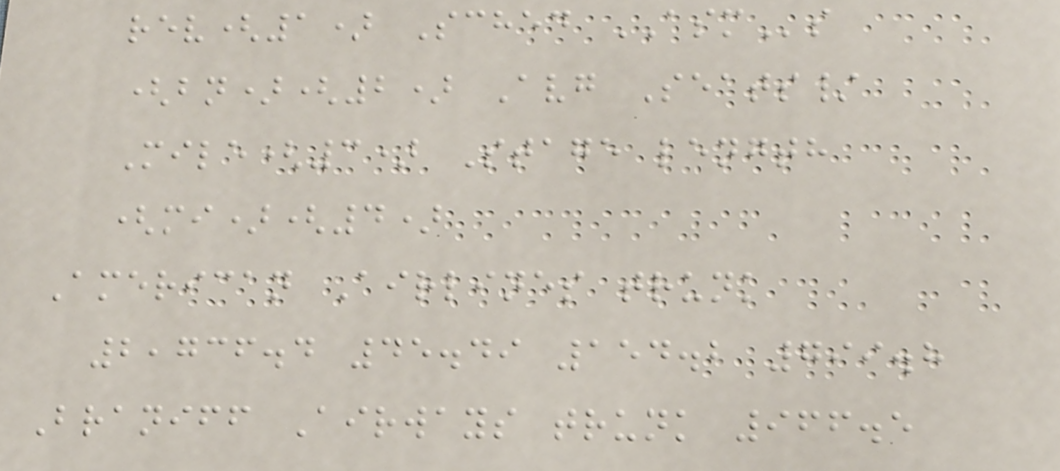rev(1) Sched ASMs
(bn)(2) Avg Seats/
Mile(3) Stage length
(mi)(4)
American Airlines trunk
2,736.4 45.49 154.2 799.8
Braniff Airways trunk 966.5
